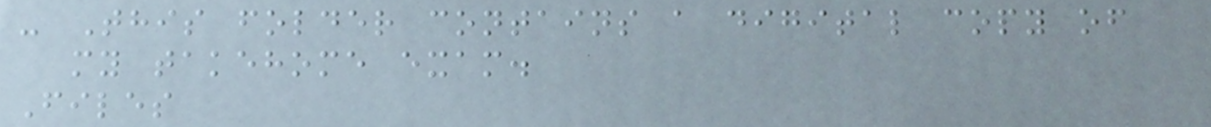- This folder contains a digital copy of
my takehome exam.
Files
